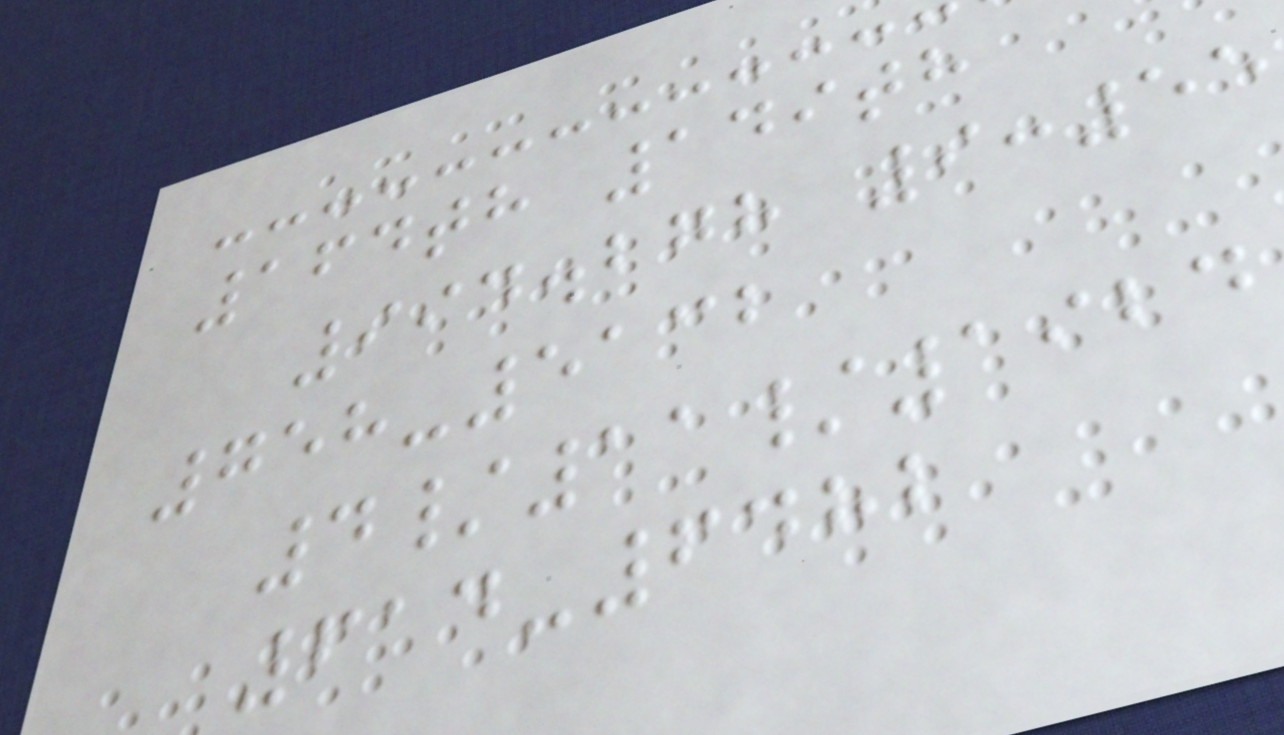164th 149th
994.278 9:55
758-5132
4/11/1924
614-6482
